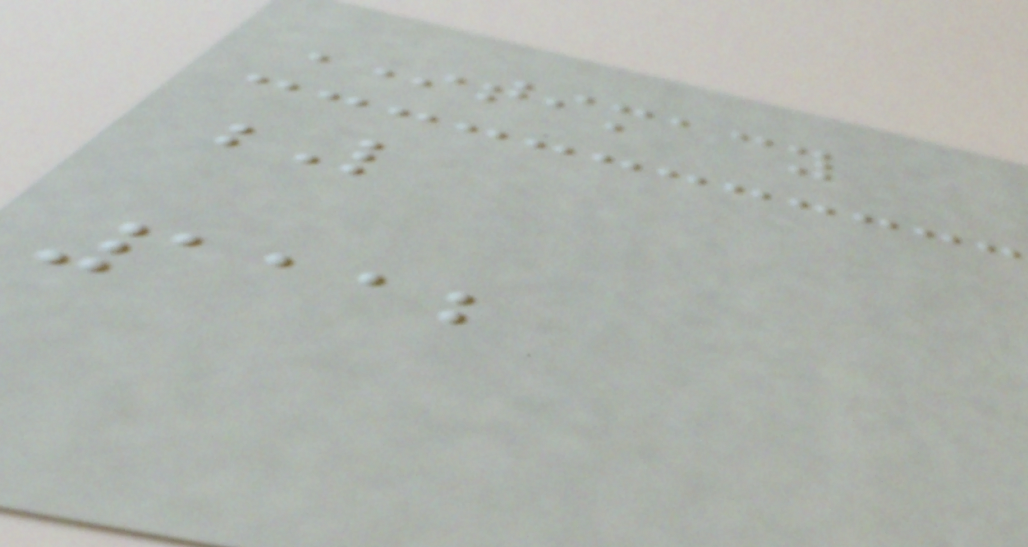INTIMACY
L
1112
